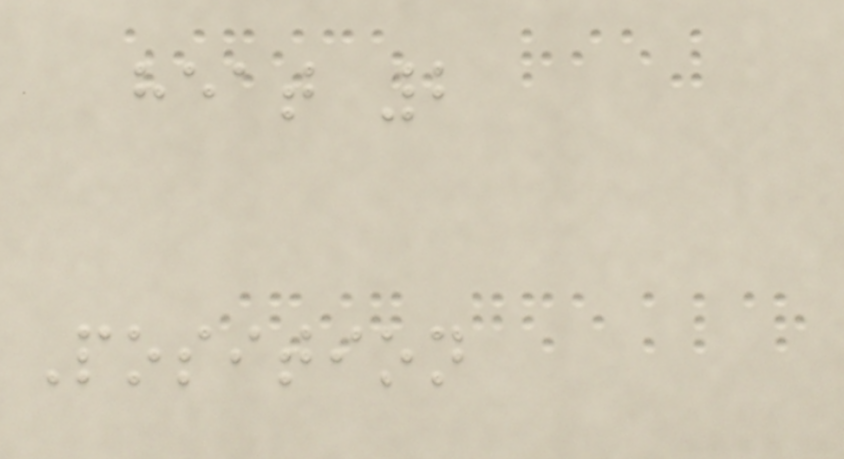heat 2
Position
